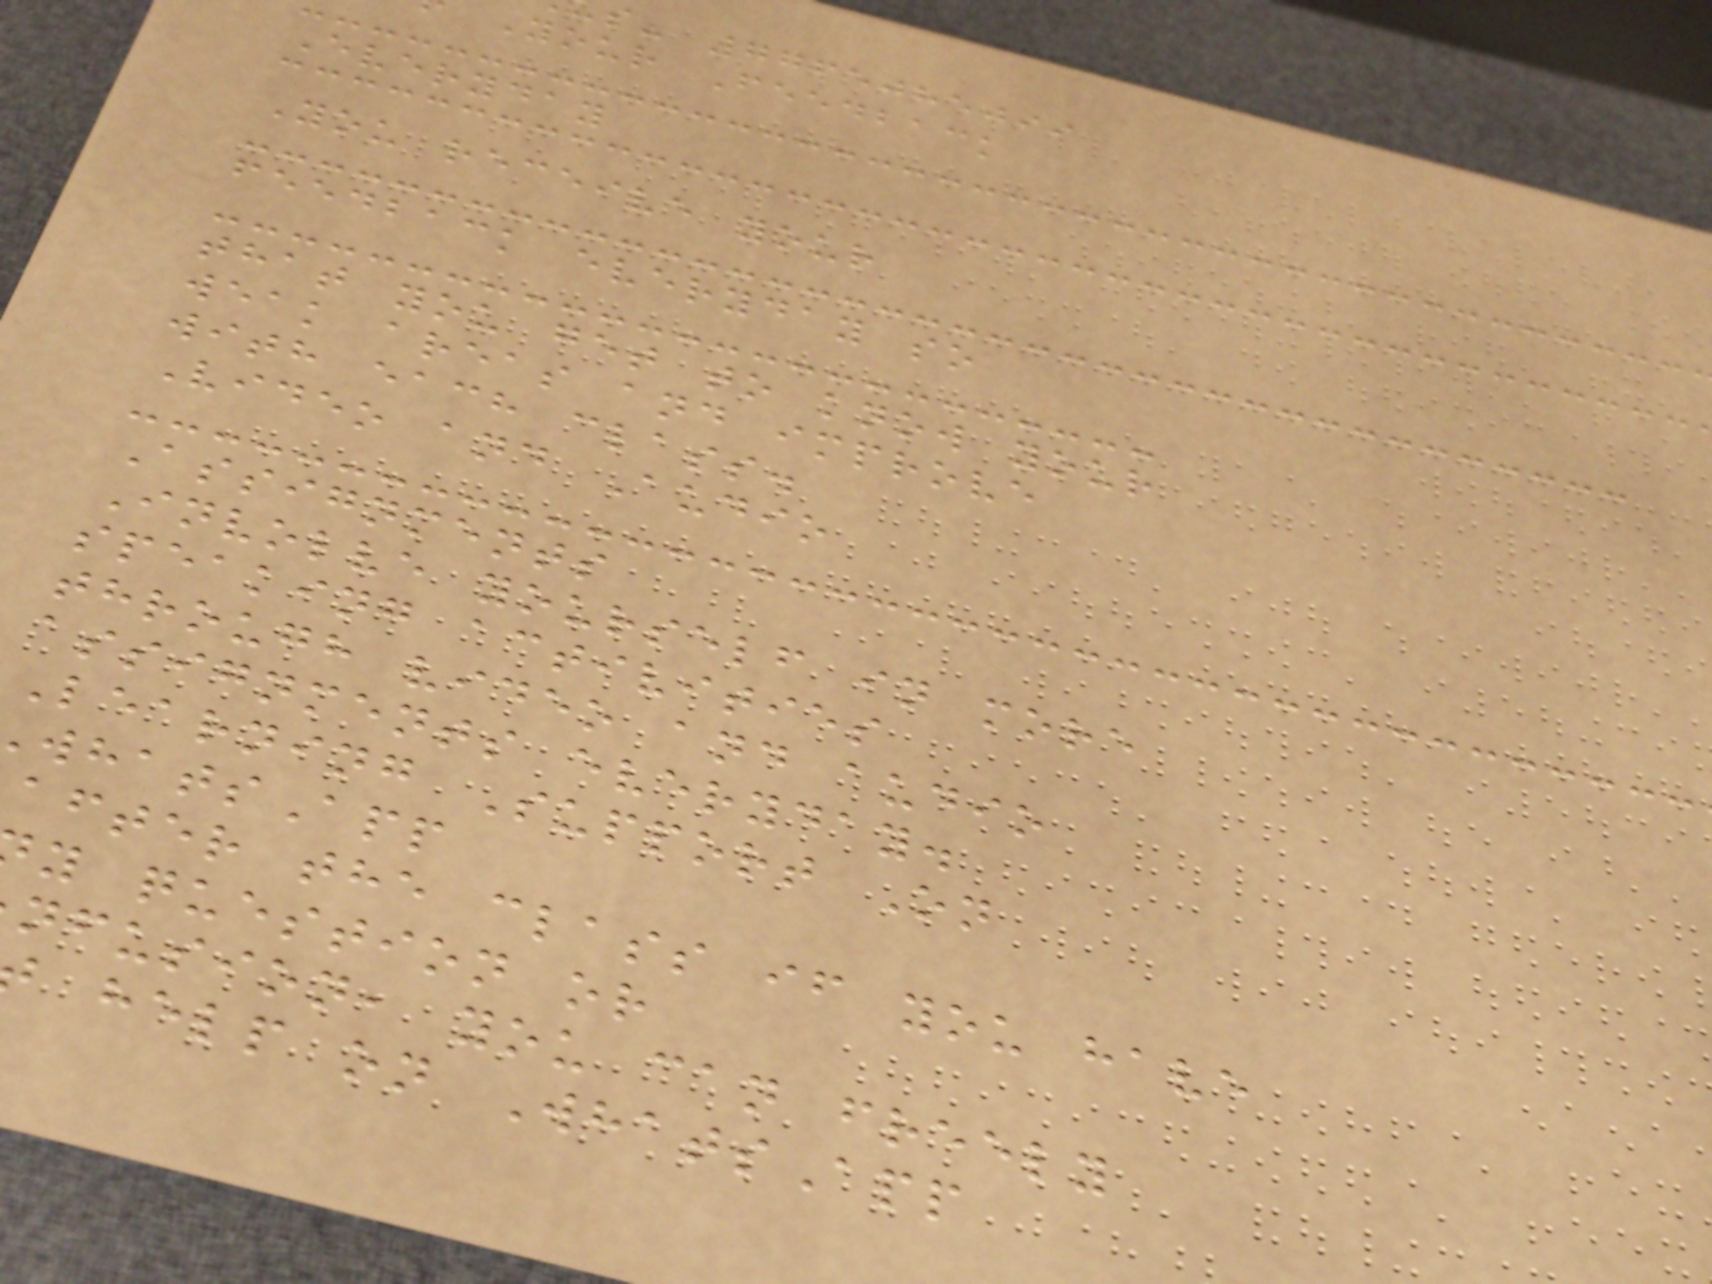s- 7765085099
Your Feedback
Everyday
You receive your
feedback everyday so
that you get to know your
weak areas and improve
with each class.
Video and Audio
Assignments
Involve yourself in more
speaking activities
through video and audio
assignments everyday.
Learning Support On
hatsApp
after the class if you have
y question or
nfusion, you can freely
help on WhatsApp
